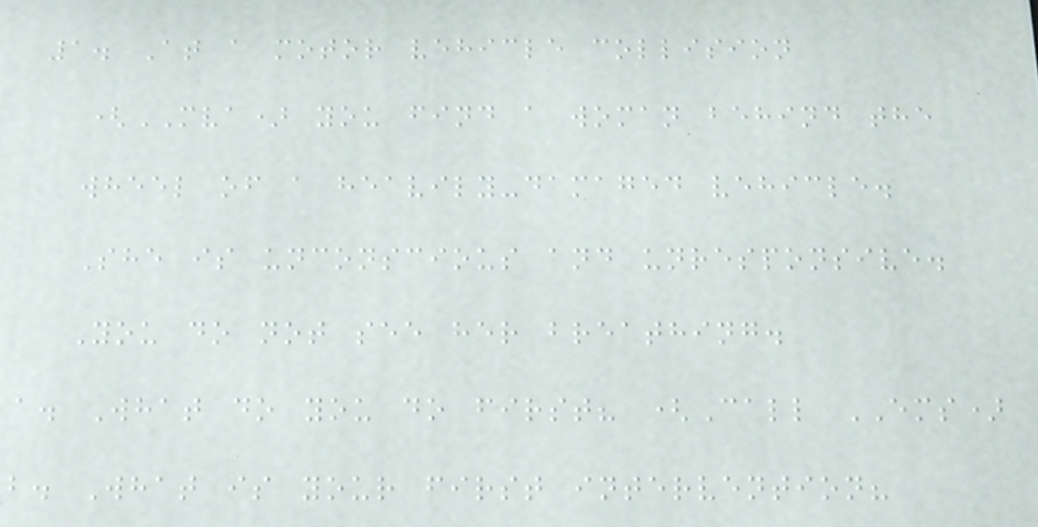1. At a motor vehicle collision
(MVA) you find a woman behind the
wheel of a heavily-damaged vehicle.
She is unconscious and unresponsive.
You do not see her breathing.
a. What do you do first? (Call EMS)
b. What is your first intervention?
